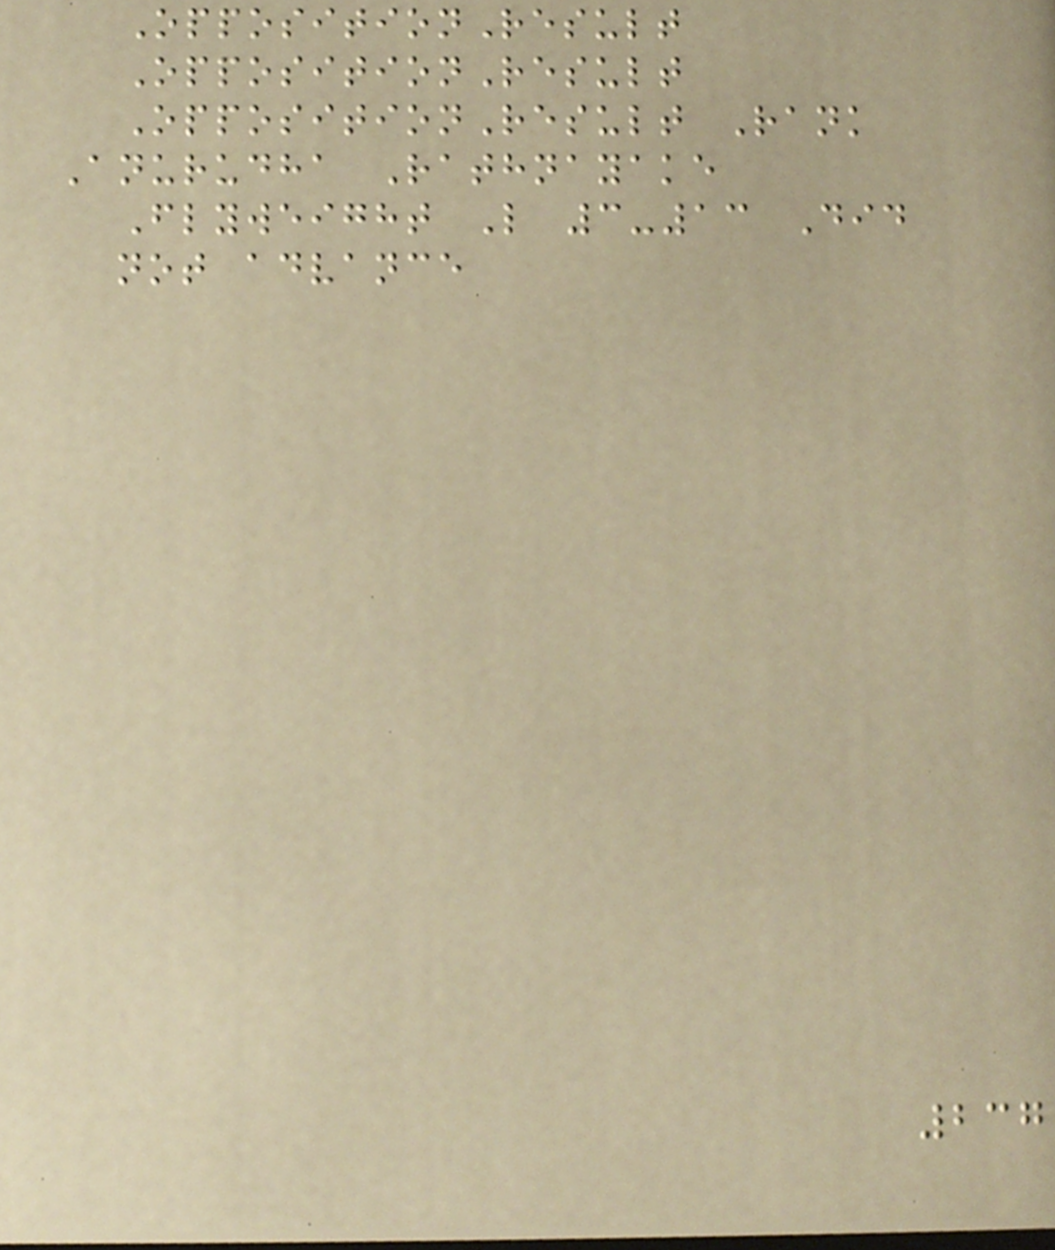OppositionResult
OppositionResult
OppositionResult Rank
Anurudha Rathnayake
Flyweight L 3-13 Did
not advance
237
